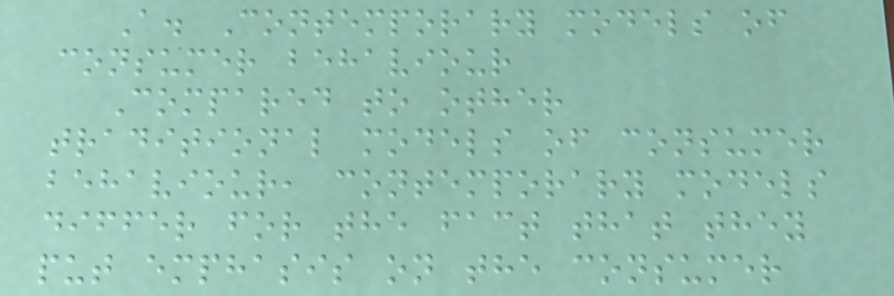A. Contemporary models of
consumer behaviour
Compared to other
traditional models of consumer
behaviour, contemporary models
differ for the fact that they
put emphasis on the consumer
